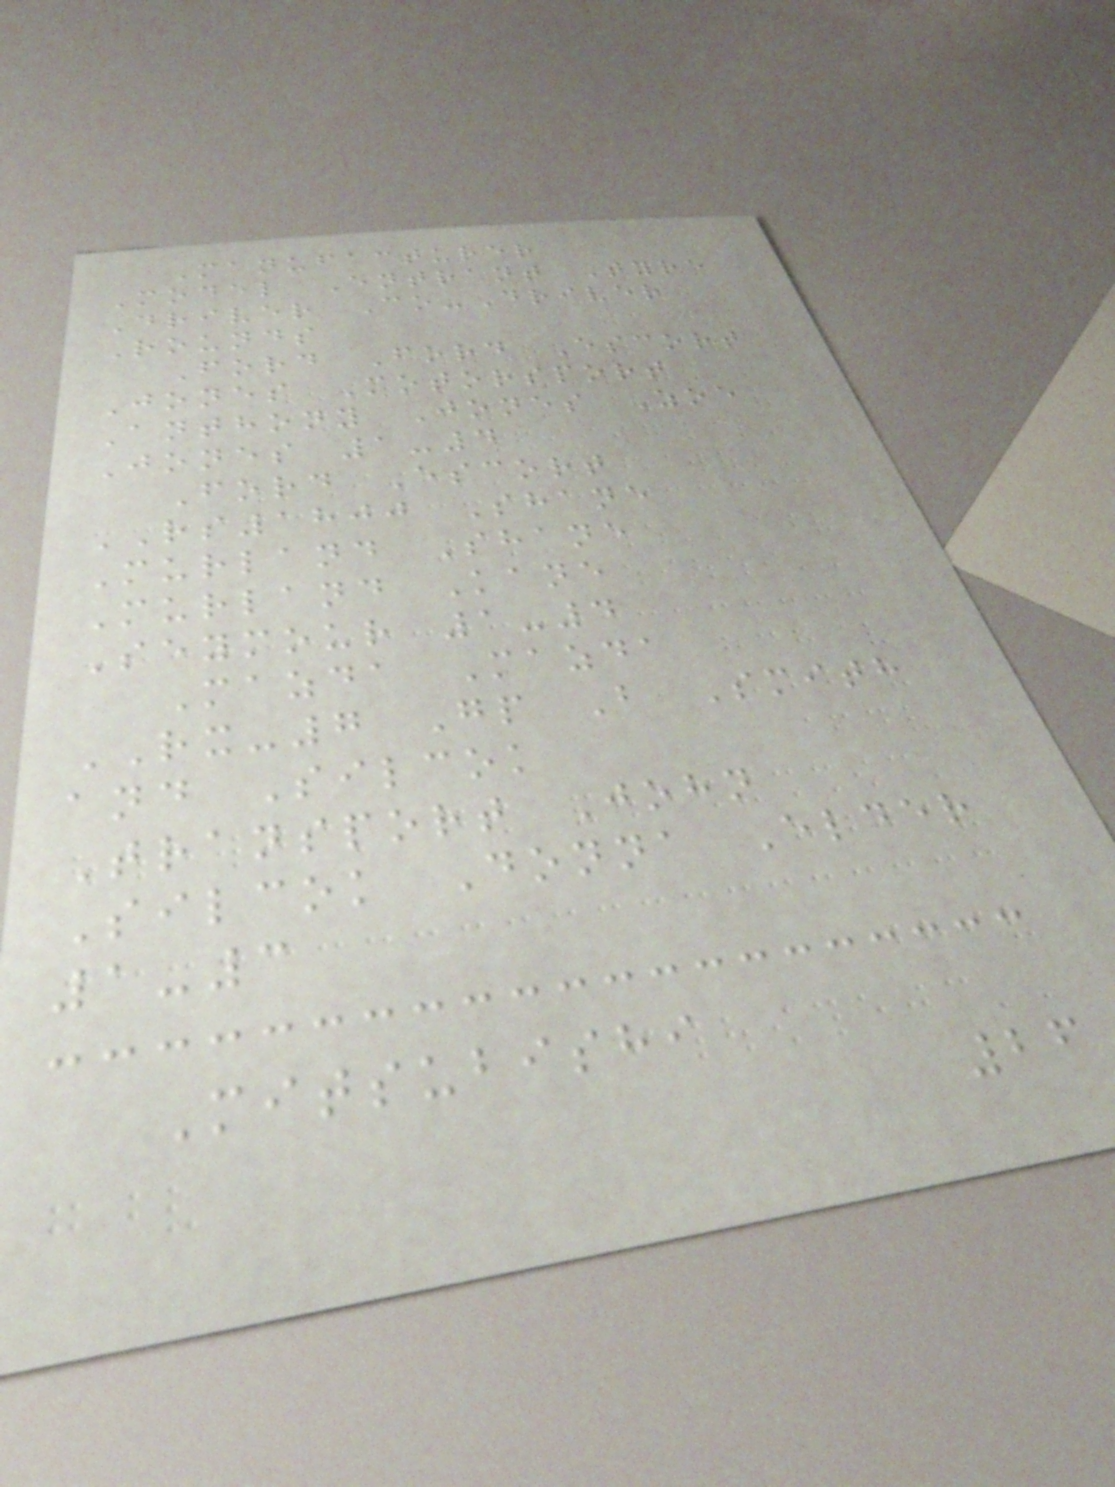Manufacturer
Model Entrant Tyre
Driver Co-Driver
Rounds
Ford Ford Escort
Jones Motorsport
Anthony Jones Zoe
Jones 1-4
Ford Escort
RS1800 Shane
Murland Shane
Murland Kane
Seymour 1-4
Mazda Mazda
RX-7 Gp B Smith
and Silcok
Transport John
Silcok Donna Elder
1-3
Mitsubishi
26
